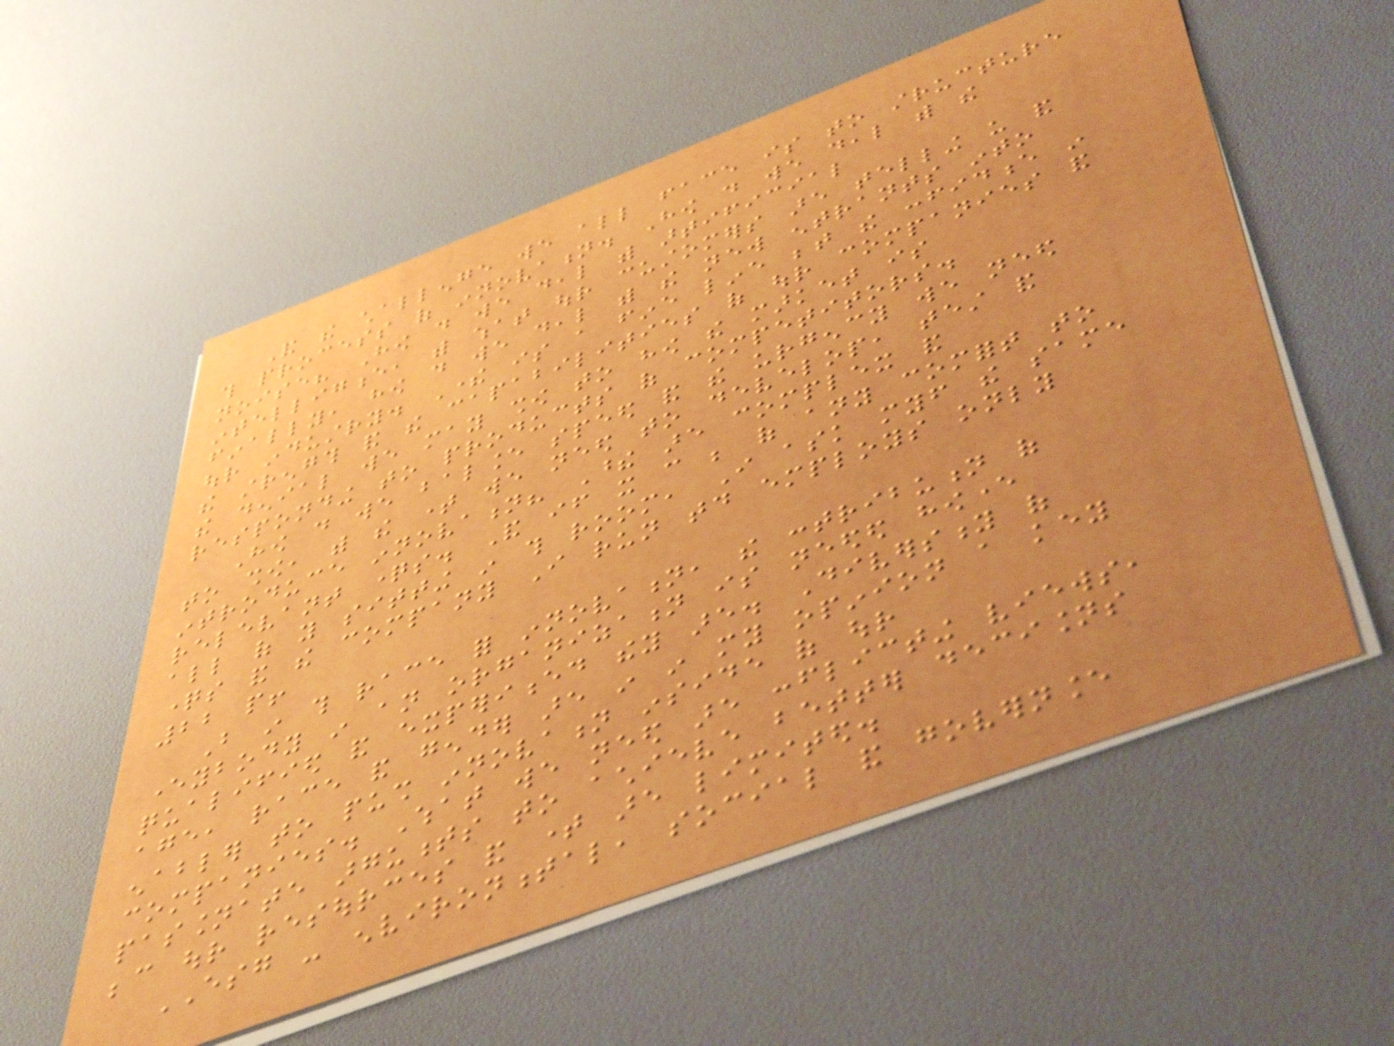And the challenge we all face is to structure
this process of innovation. How do we deal with the
noise? How do we deal with artificial
intelligence, with what our customers are telling us and
finally, how do we deal with the new entrants into
our industry. There is a fine line between the confidence in
the strength and the capabilities of our companies and
the denial we may show to how the market is
responding to products of competitors.
How do we balance speed and the urgency we need
to show, with the time we need to develop, test and
introduce innovation? These are complex and
relevant questions. And if it can be of any comfort to
all of you sitting in this room, I ask myself the same
questions and the company I run today employs only
22 people!
But in this race for innovation, the contribution of
everybody in an organization is needed however
qualified and experienced they are. Diversity of
age, race and gender are in in my opinion a key
enabler to push innovation inside of our
companies. What we need are conflicting views,
passionate arguments to achieve better decisions
because our resources and time are limited.
ESG - environmental, social and governance
